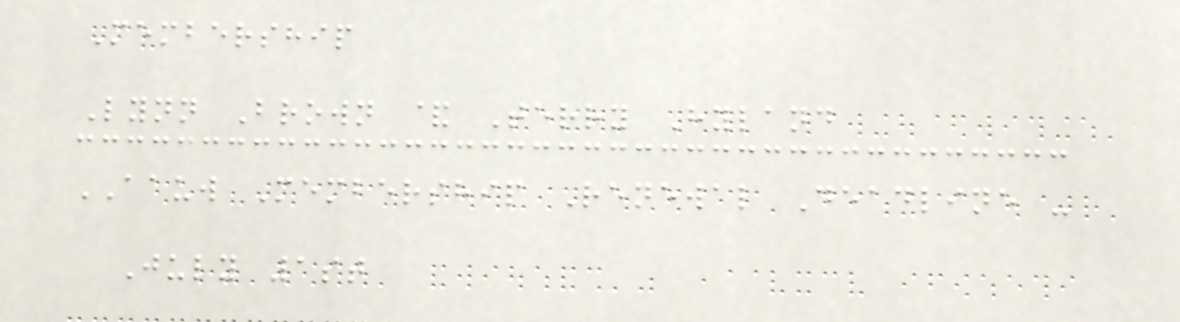Membership
Lynn Brown & Terry Hyland
AAUW Membership Renewal Deadline -
July 1st
